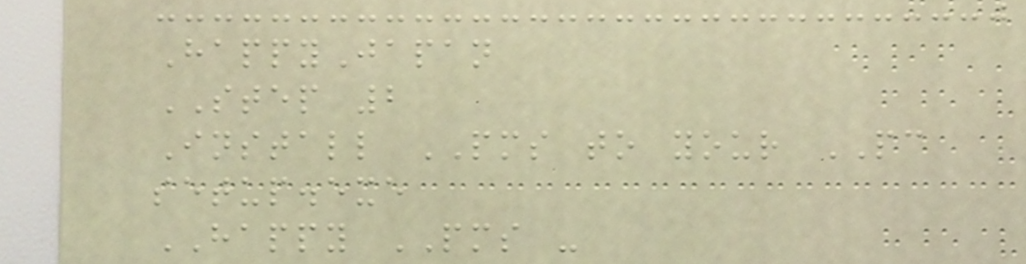HappyJapan
STEP 2
Install PMS to your PC
setup.exe
HAPPY PMS -
